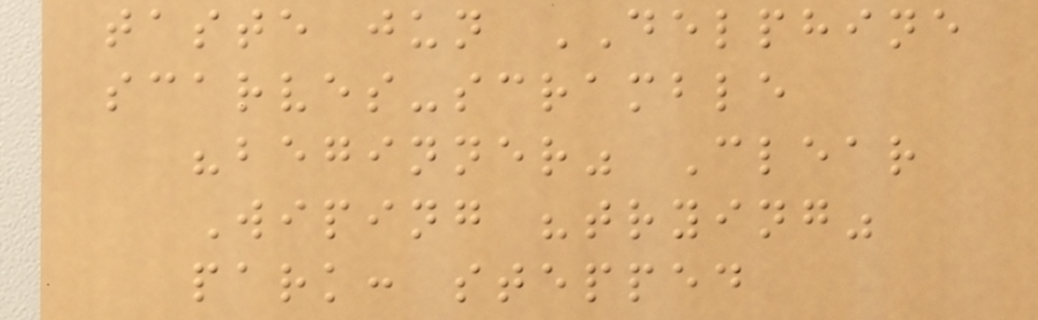taste jun DELPHINE
scarves-scramble
"beginner" Clear
Wiping "trying"
park: stepped
